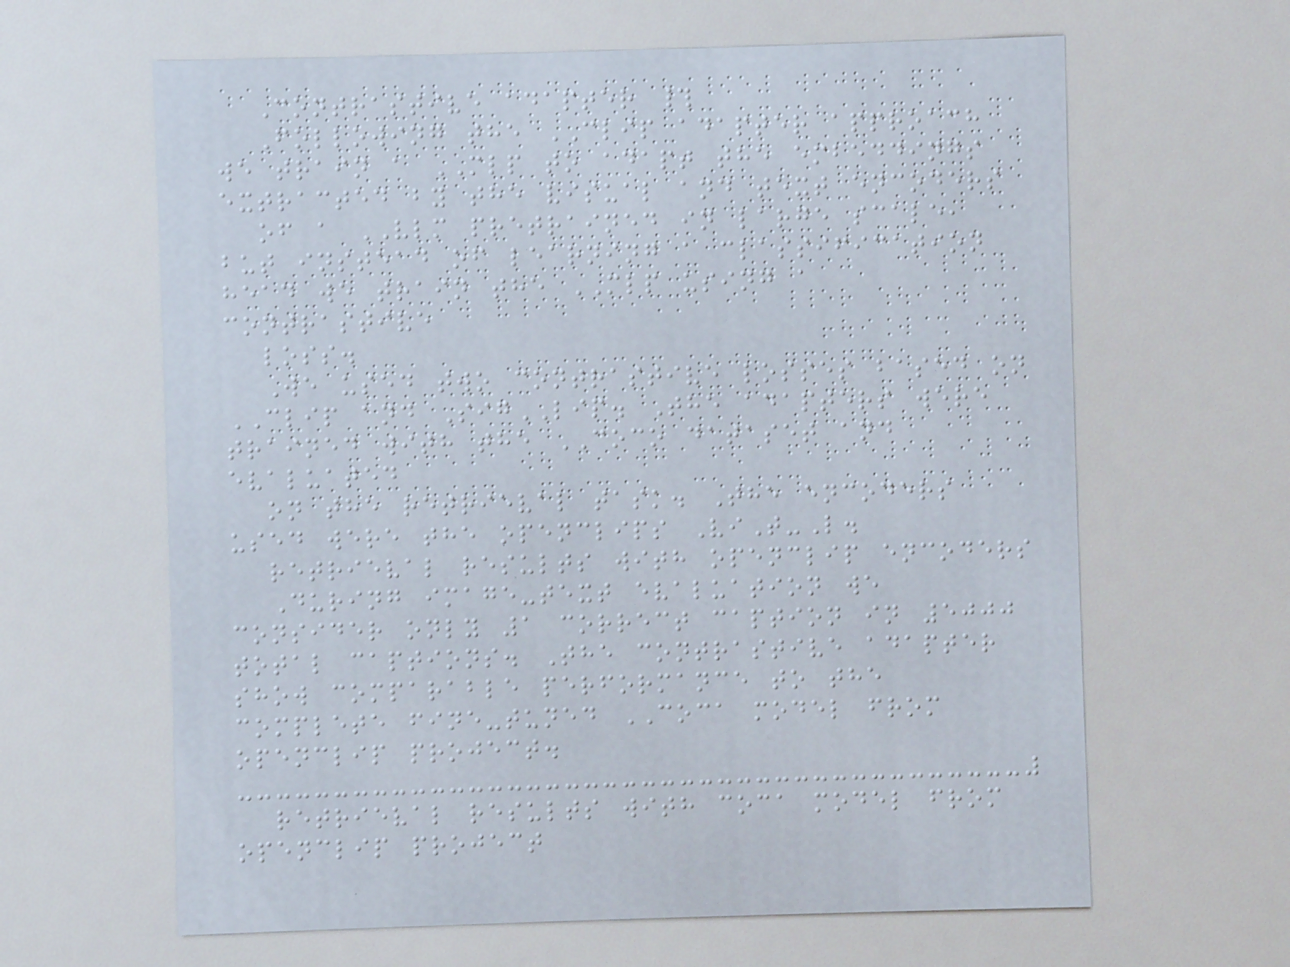Contrastive adapter #
Following the CLIP adapter approach
we train a MLP to adapt the embeddings
extracted by the visual and text encoders
of a VLM pretrained in large scale,
but instead of learning a classification
head we train the MLP using a
contrastive
loss.
We used two contrastive losses based on
CLIP and SigLIP. The adapters were
trained with the COCO dataset and
evaluated
on the retrieval task. The encoders
used were the openclips ViT-L.
retrieval results with openclip encoders
During image-text evaluation we
consider only 1 correct caption in 5000
total captions. The contrastive adapter
show comparable performance to the
complete fine-tuned COCA model from
openclip project.
retrieval results with coca model from
openclip project
